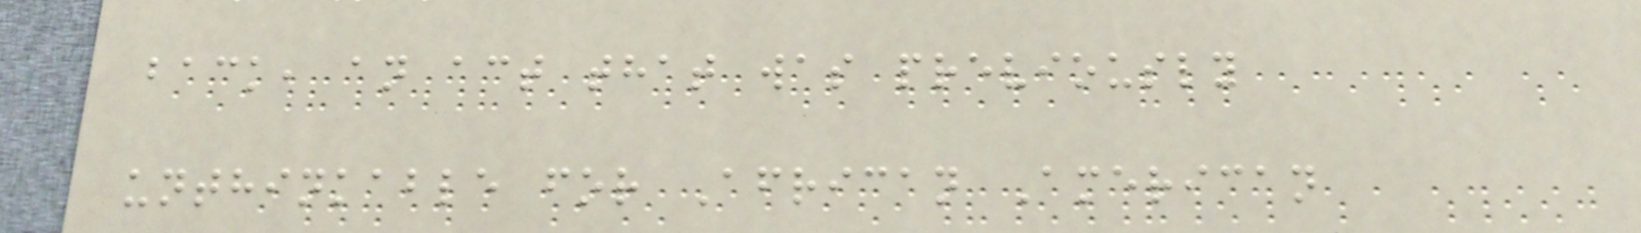back, an act that was previously
unthinkable for African American
